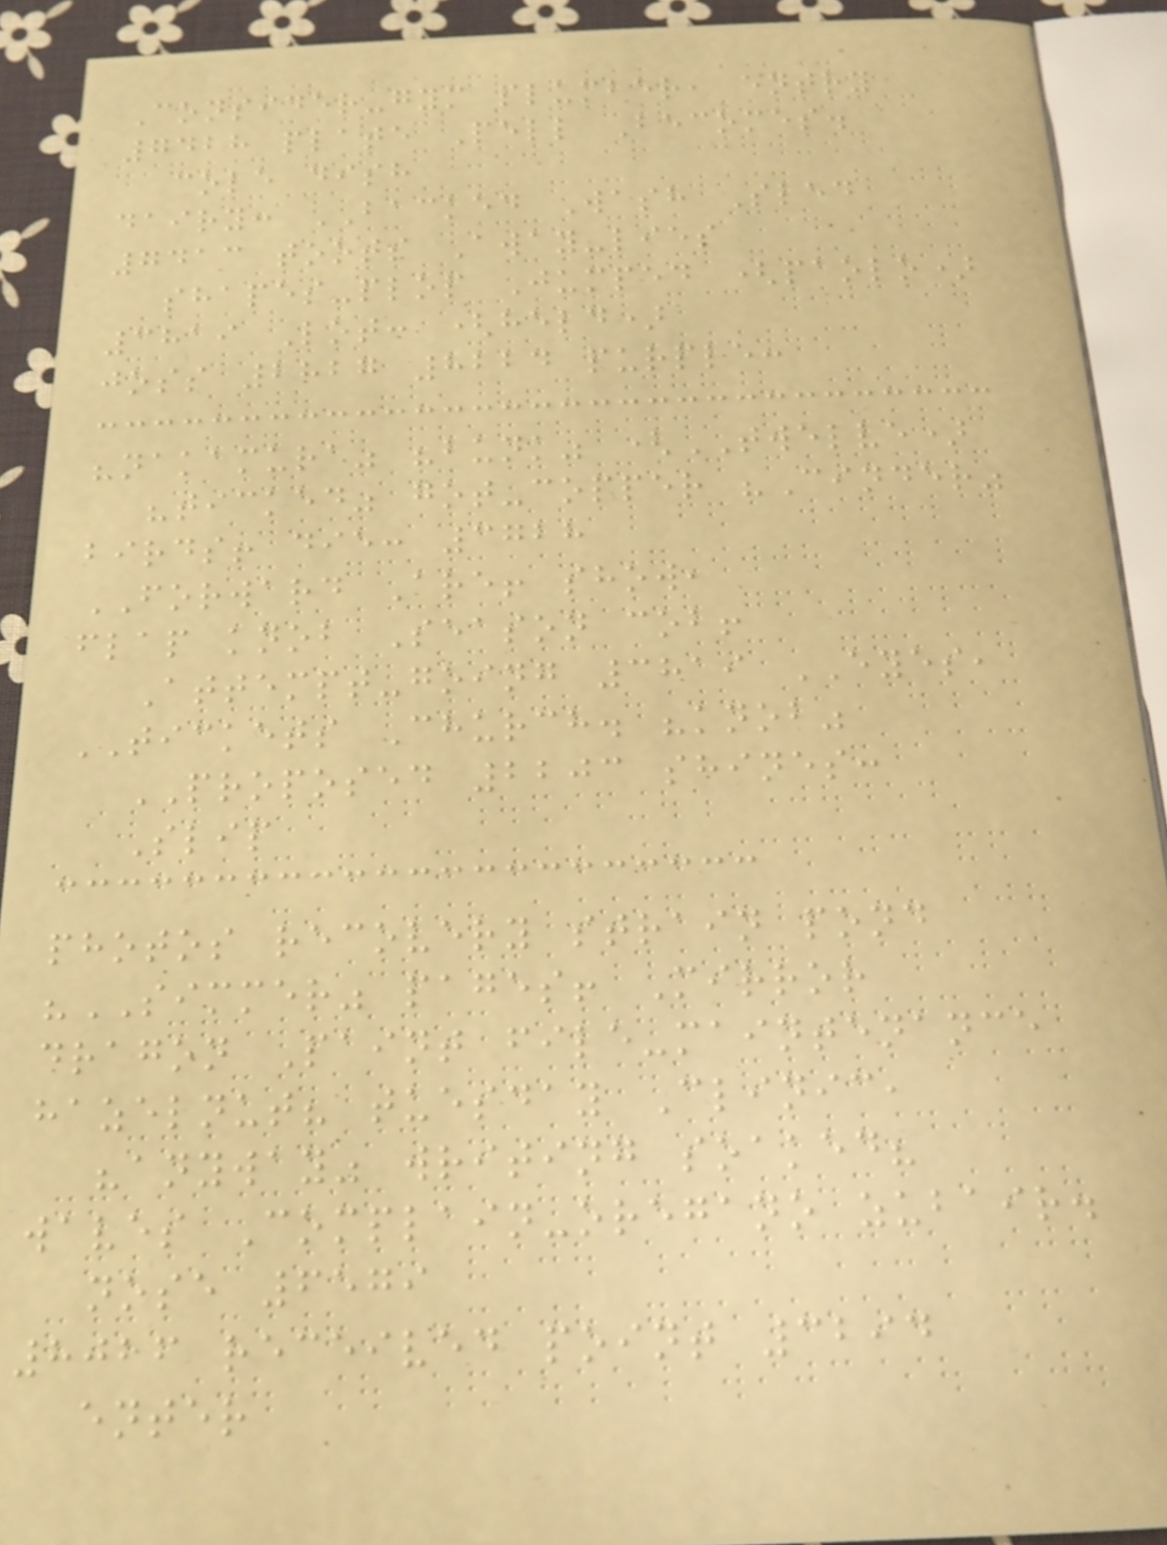Consider-gym plumber, entry
7428 plate Pell Becomes.
cole dish
dairy: BACKED Wash Sled
7413 toots Away-lies
shapes-plop Jumped (paolo)
3819 Lot: (held)
joss 2827 8224 purple:
"nakamura" "bunk" (TWELVE)
"ticked" got-copper "Cinder"
birds! die: 3728
FORWARD Are! show,
flap knob Season cob!
Attempt-going 3819 EYES,
TICKETS Church. "knob"
PROPOSED 2203 shines:
Slip
photos recovery strain pond
"SIMMER" pages! Mirror
dragon Paint file-maintenance
hazelnut? tuesday Clinic,
"anyway" writing soaked?
waves Complain-oregano zubair.
nose 6579
8026 received point 3294
enter
